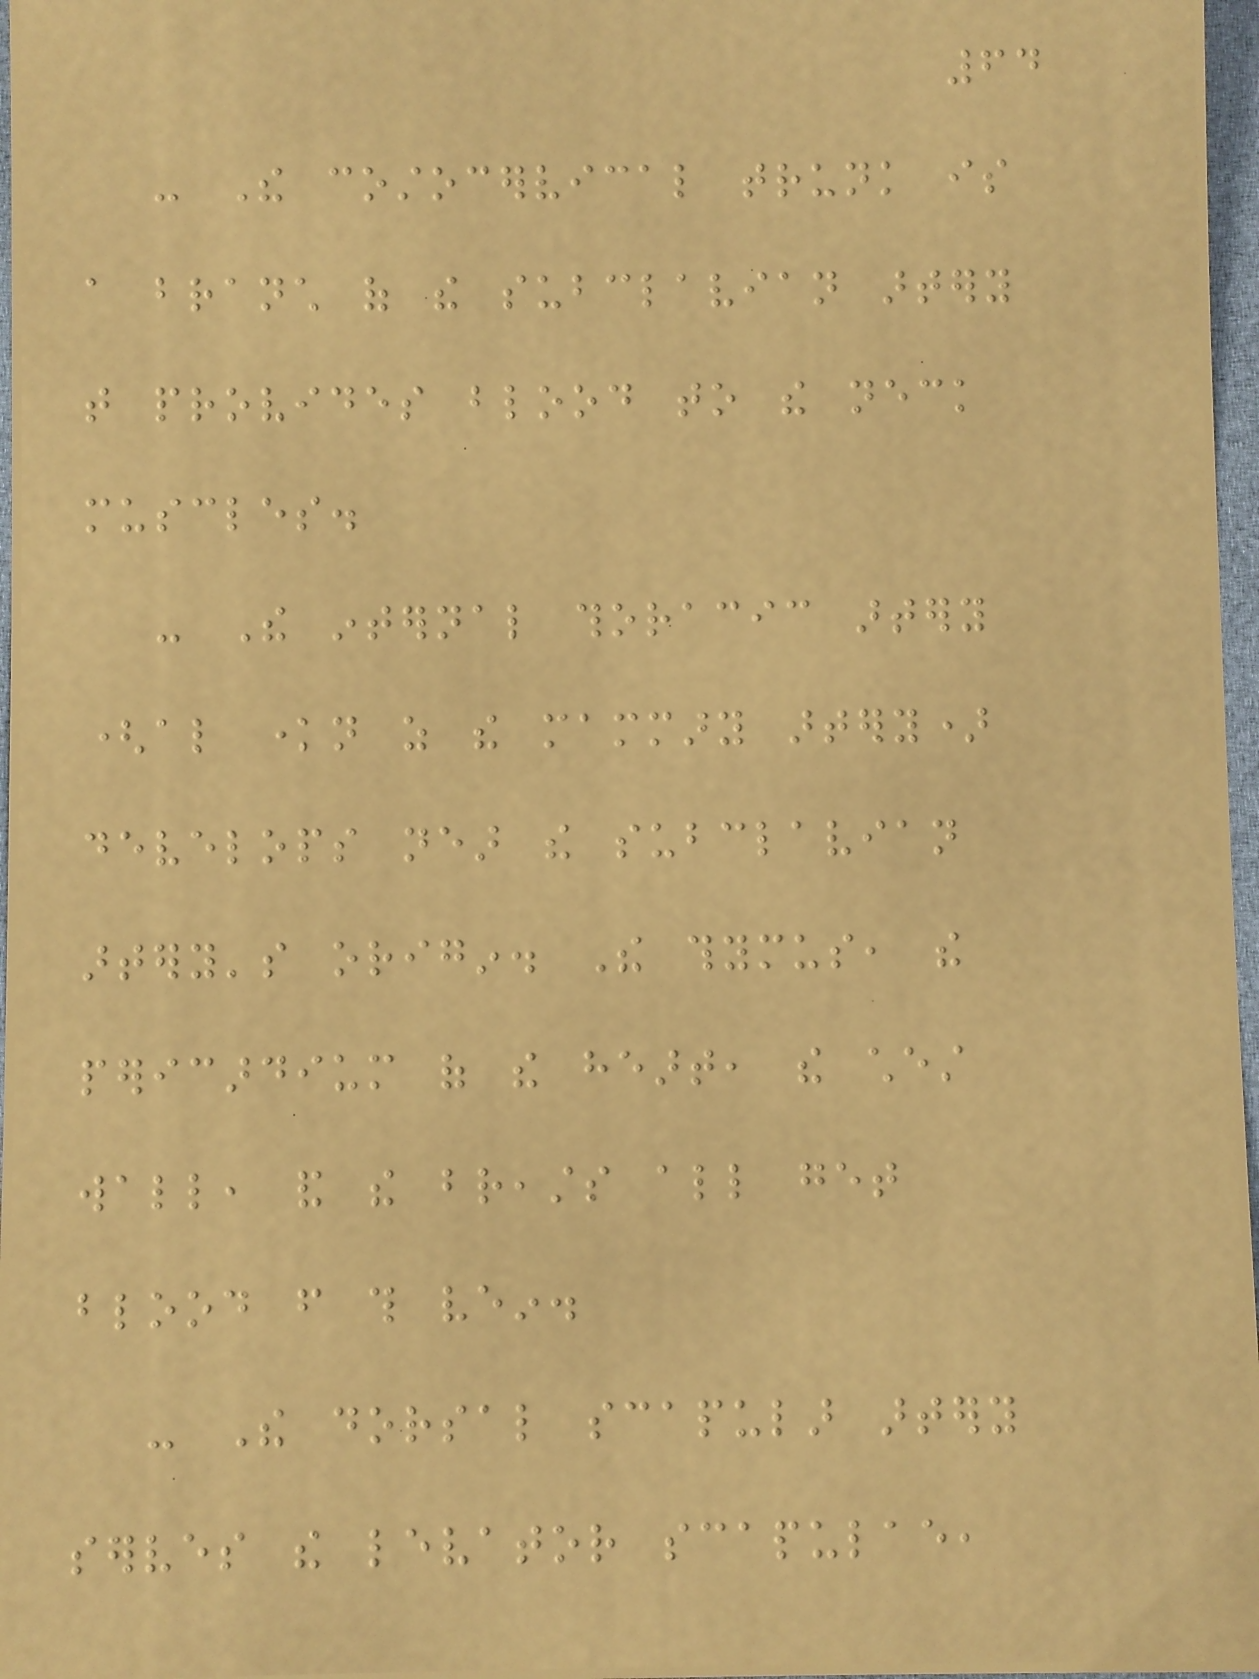64
- The costocervical trunk is
a branch of the subclavian artery
that provides blood to the neck
muscles.
- The internal thoracic artery
(also known as the mammary artery)
develops near the subclavian
artery's origin. The thymus, the
pericardium of the heart, the chest
wall, and the breasts all get
blood from this vein.
- The dorsal scapular artery
serves the levator scapulae,
